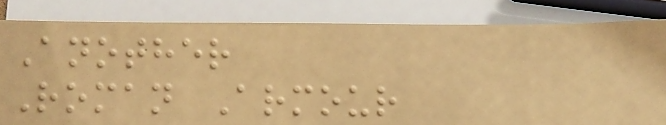Another
Roman Armour
